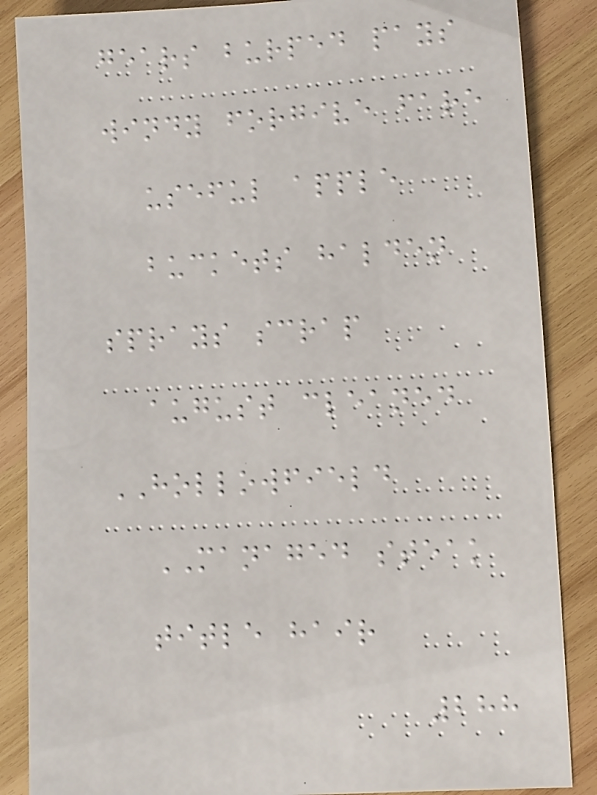gears burped pays
windy forgive fare
useful apple
buckets halden
sprays scrap
august cleaned
HOLLOWFIELD
MANAGED steak
title hair
288
